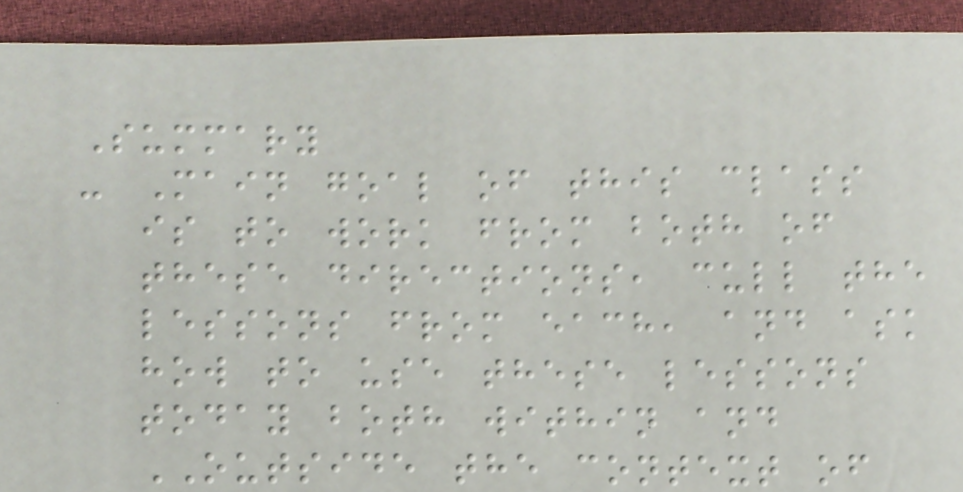Summary
- Main goal of this class
is to work from both of
these directions, cull the
lessons from each, and ask
how to use these lessons
today both within and
OUTSIDE the context of
